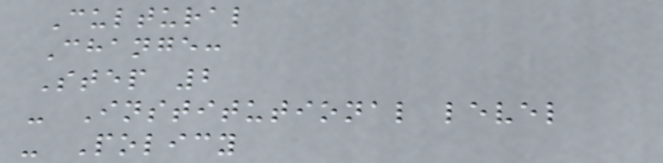Cultural
Change:
Step 2
- Institutional level
- Policy
